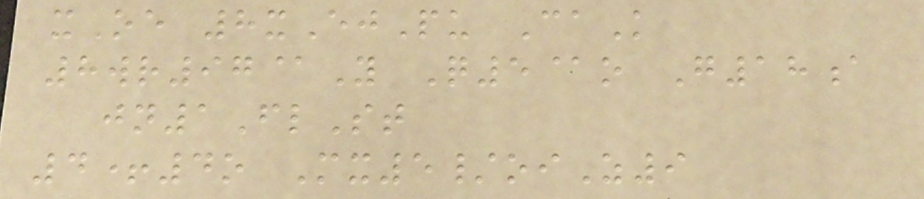xOe 8xEjPu CaK
8wr97@Y Q5@o G18a
jn1FlSt
4+4o Mx5/oiZ9
